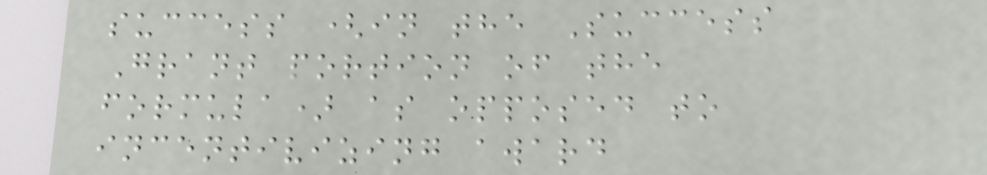success (in the Success
Grant portion of the
formula) as opposed to
incentivizing award
